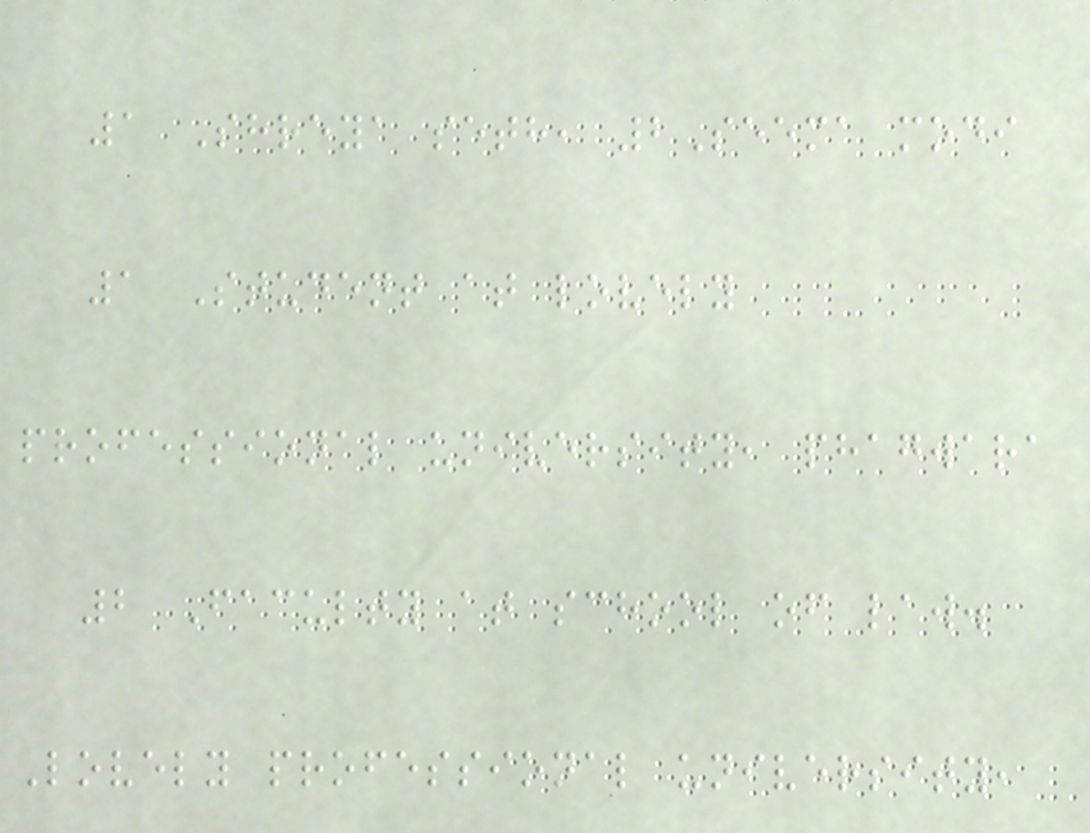1 Shreya seth, 2Seema modi
1 Student at lovely
professional university, phagwara
2 Faculty at school of law.
Lovely professional university,
